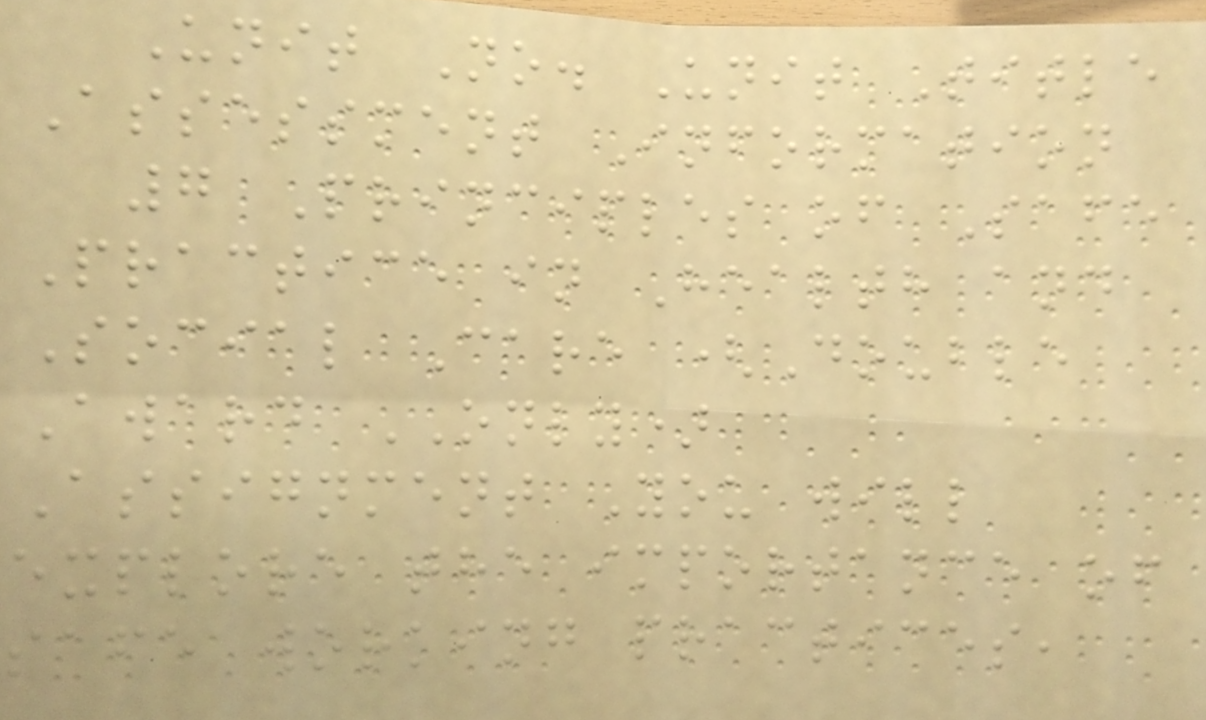Unit No. Unit Title
Assessment Information
7 Principles of Safe
Practice in Health and
Social Care (Double
Award ONLY)
Assignment You will
explore the importance of
safe working practices,
